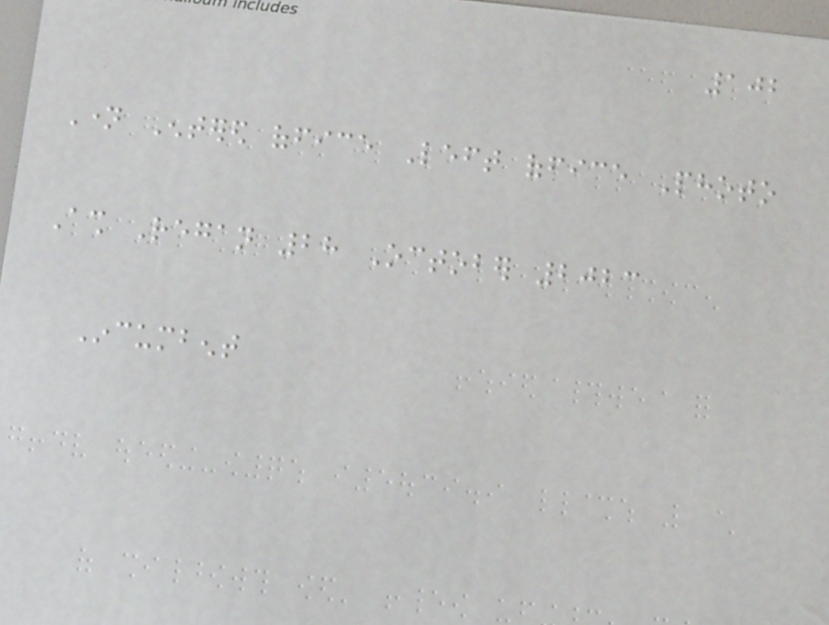102
Name Entered office Left office Photo
Ash Regan 28 October 2023
Incumbent
